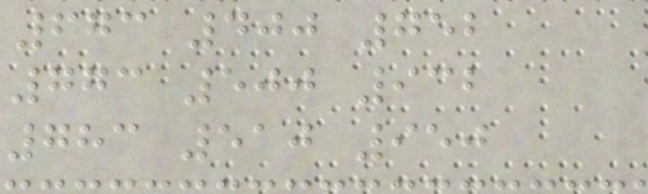673 400 752
773 500 932
783 510 950
